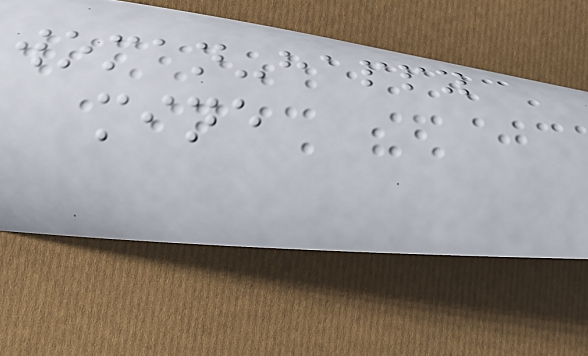woman-happy
mine
